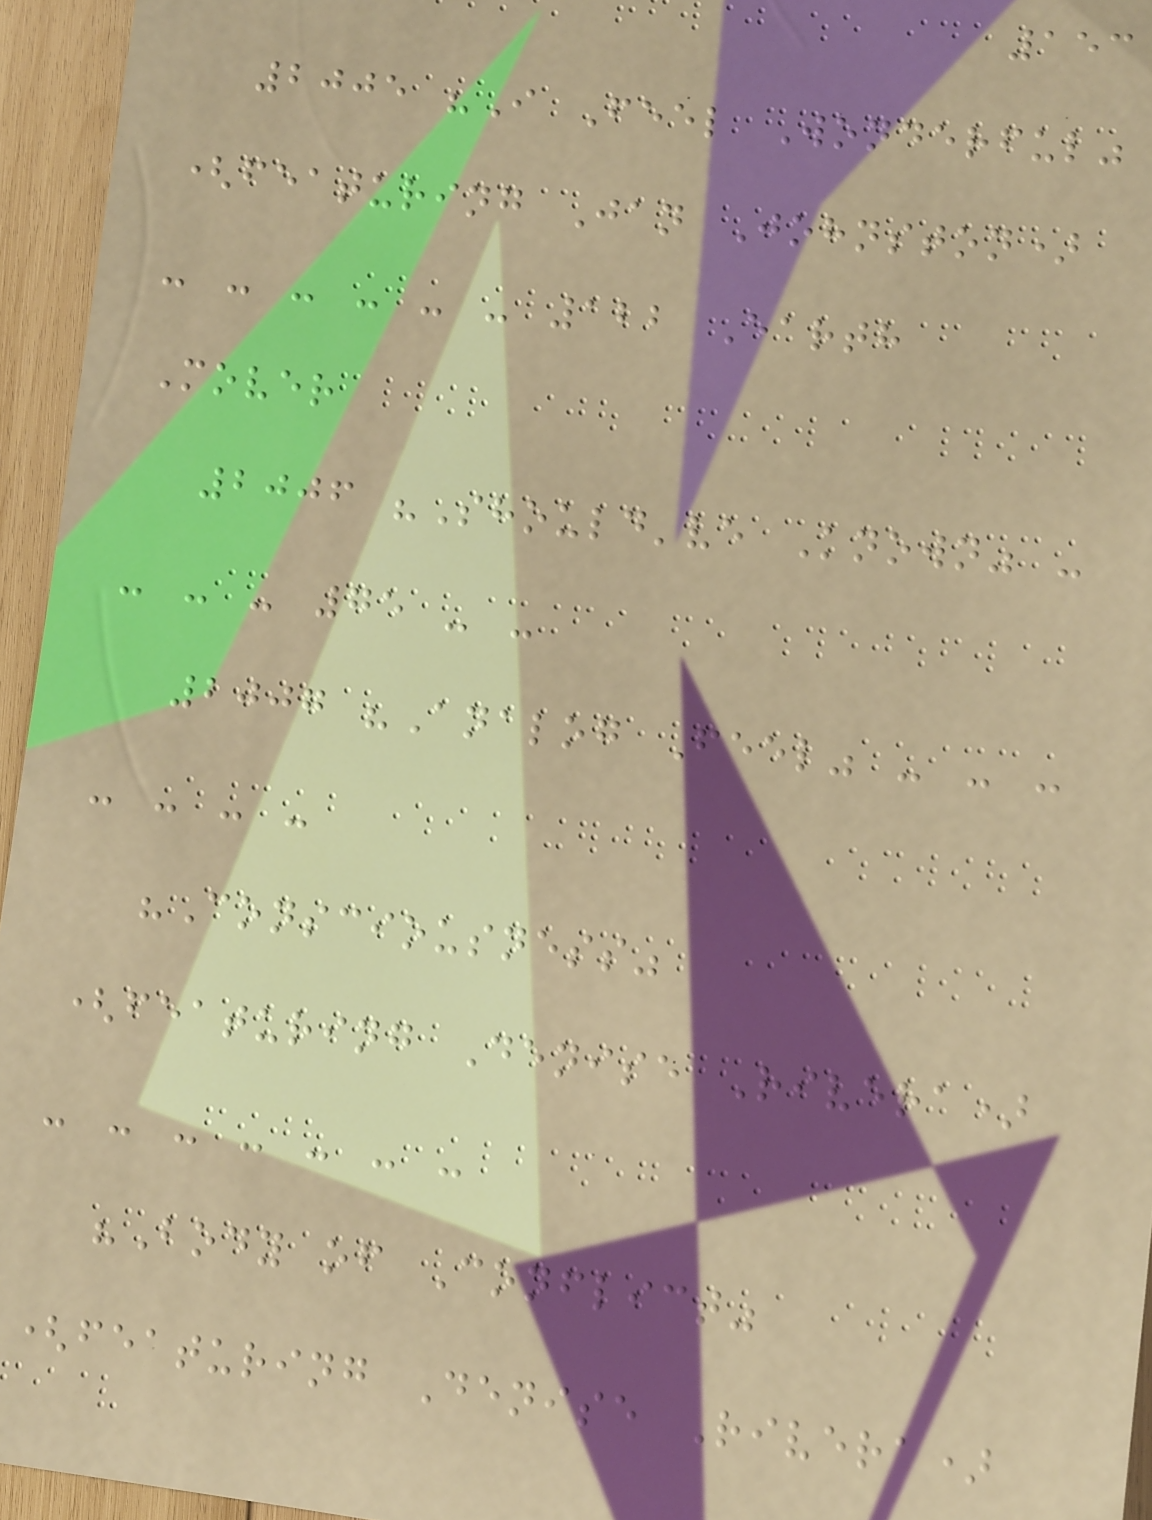153
2005 "I Feel Wonderful"
(featuring Jan Johnston)
- - - - - - 122 Earth
Mover
2006 "Should've Known" -
- - - 75 - -
2007 "Analog Feel" - - -
- - - -
"Consciousness"
(featuring Denise Rivera)
- - - - - - -
"Body of Conflict"
(featuring Denise Rivera)
